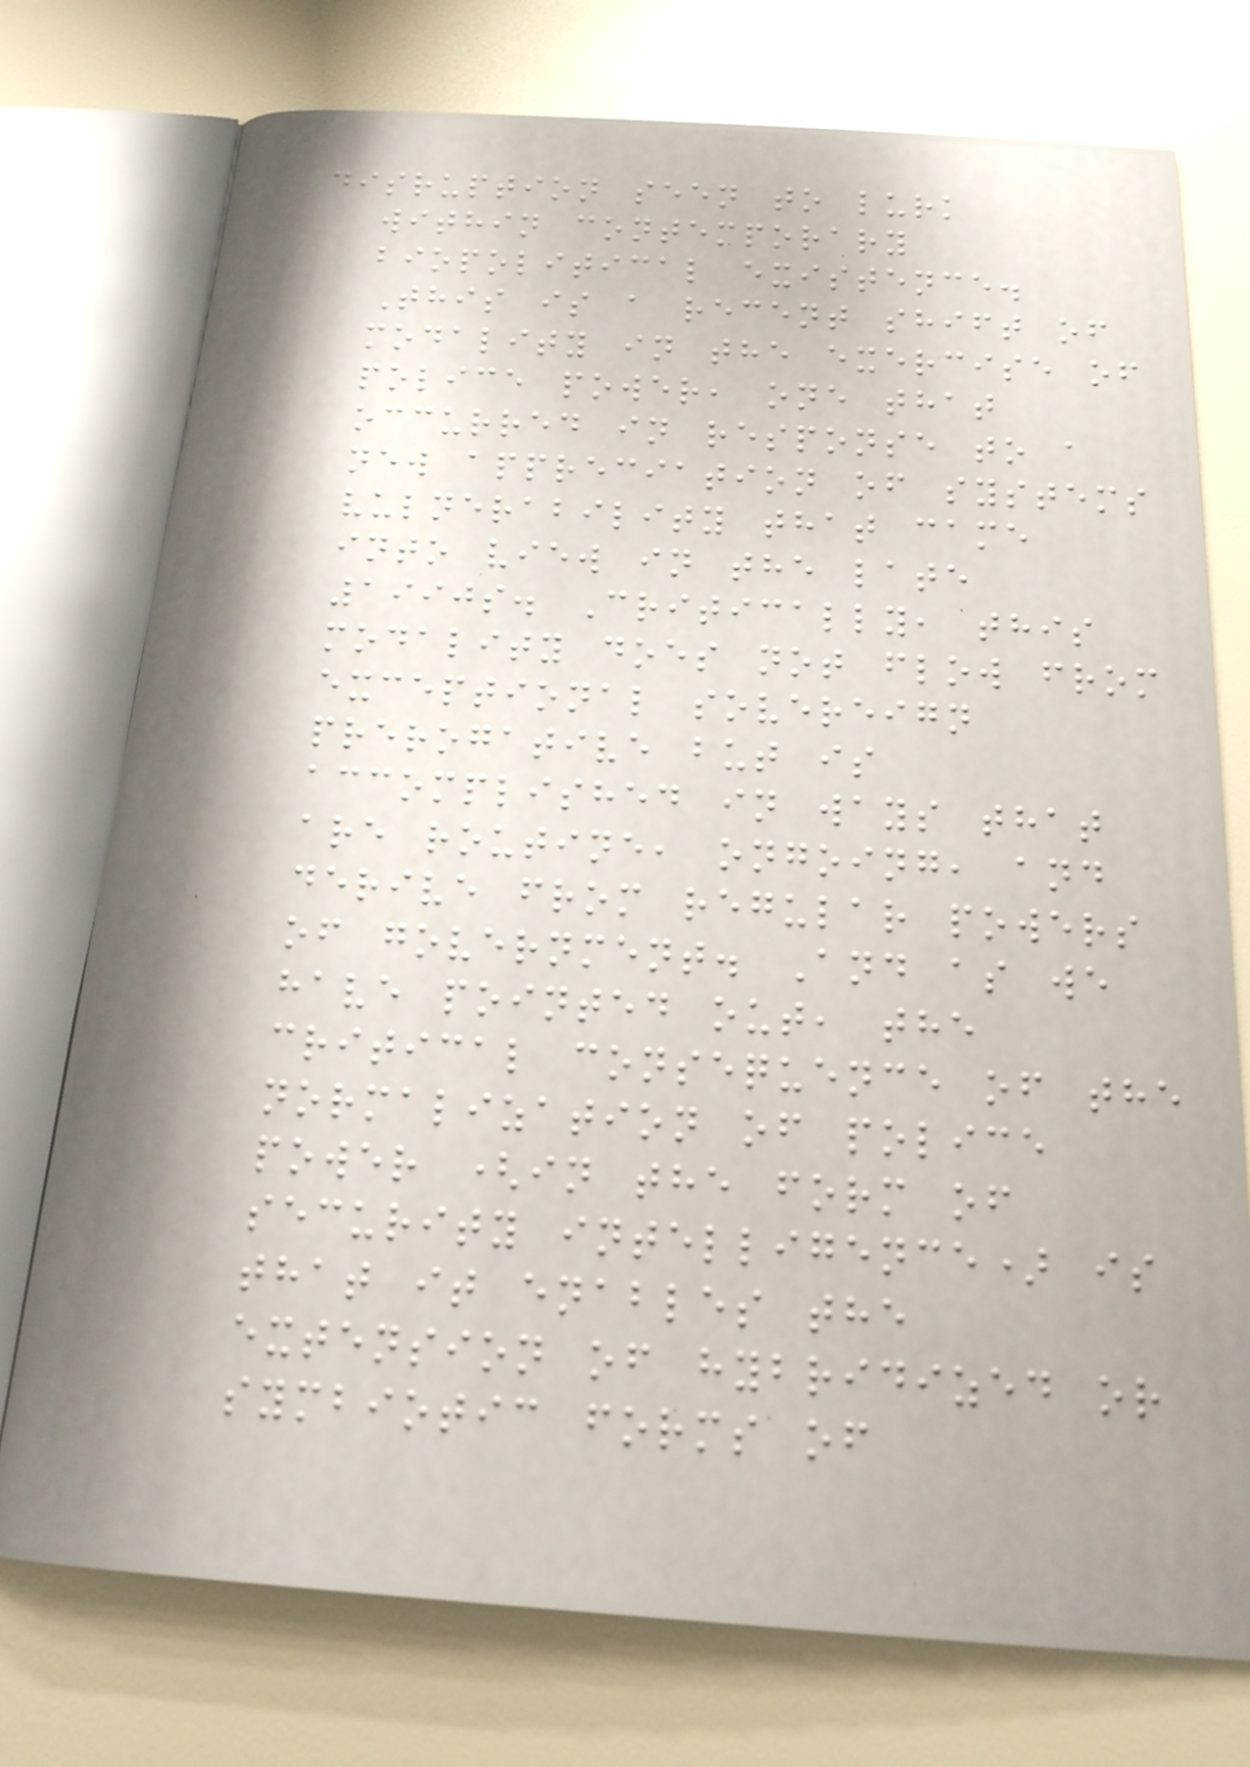disruption seen to lurk
within contemporary
biopolitical existence.
This is a recent shift of
modality in the exercise of
police power, one that
occurred in response to a
new appreciation of systems
vulnerability that came
into view in the late
1990s. Critically, this
modality does not flow from
exceptional sovereign
prerogative but is
accomplished in ways that
are routine, ongoing, and
derive from regular powers
of government. And as we
have pointed out, the
critical consequence of the
normalization of police
power (in the form of
security intelligence) is
that it enables the
extension of hybridized or
symbiotic forms of
